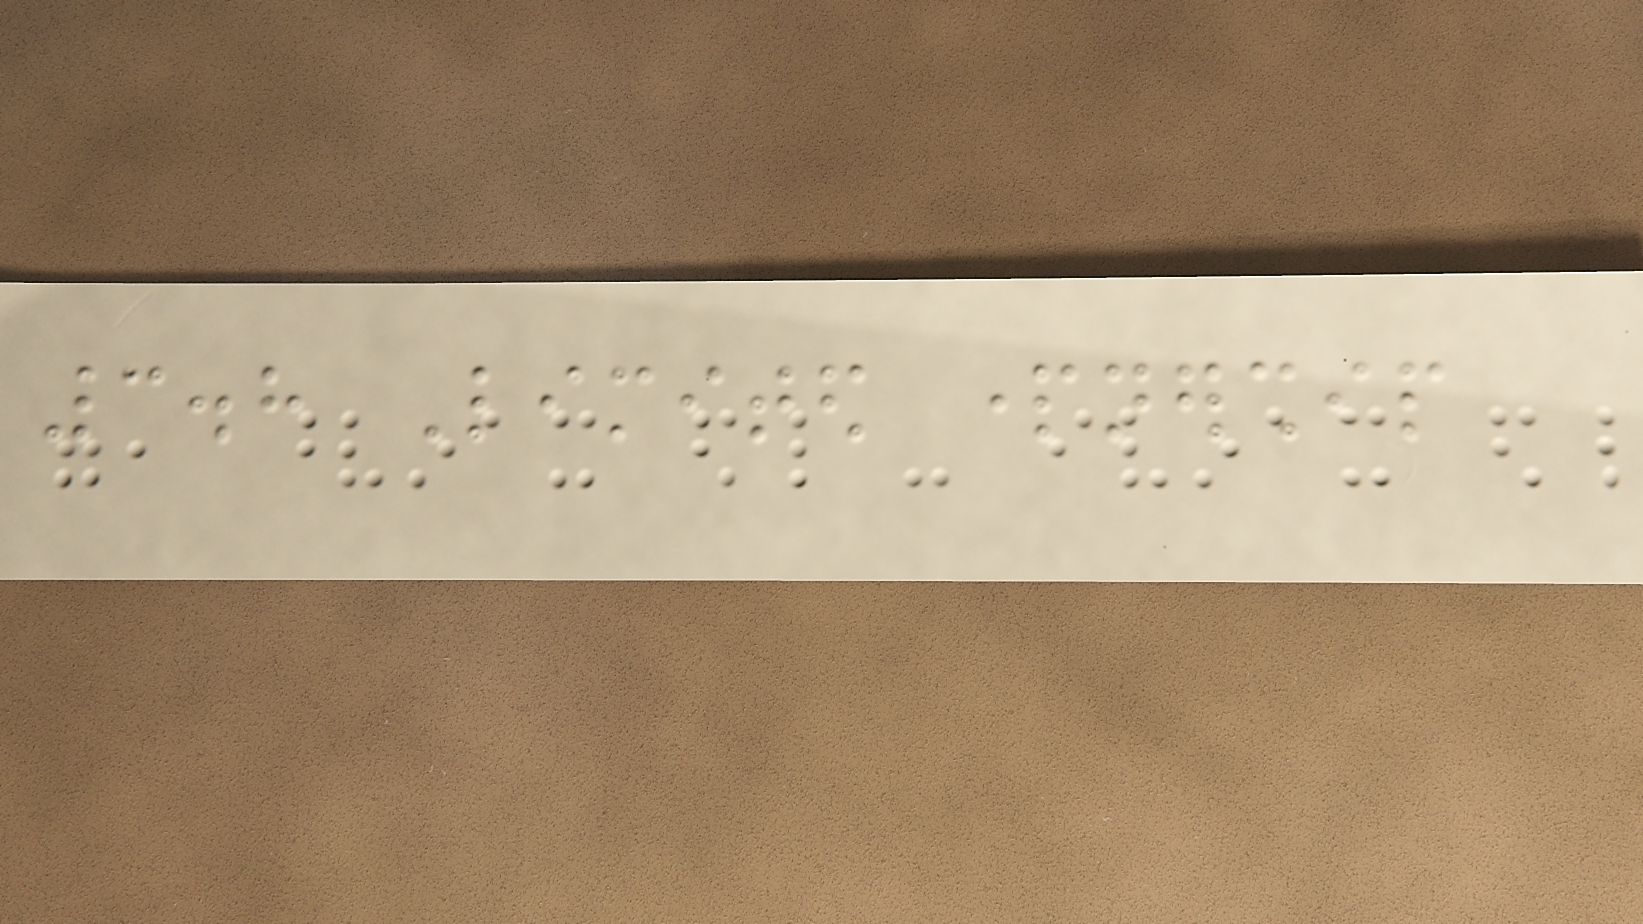3.8 Limited partnership
